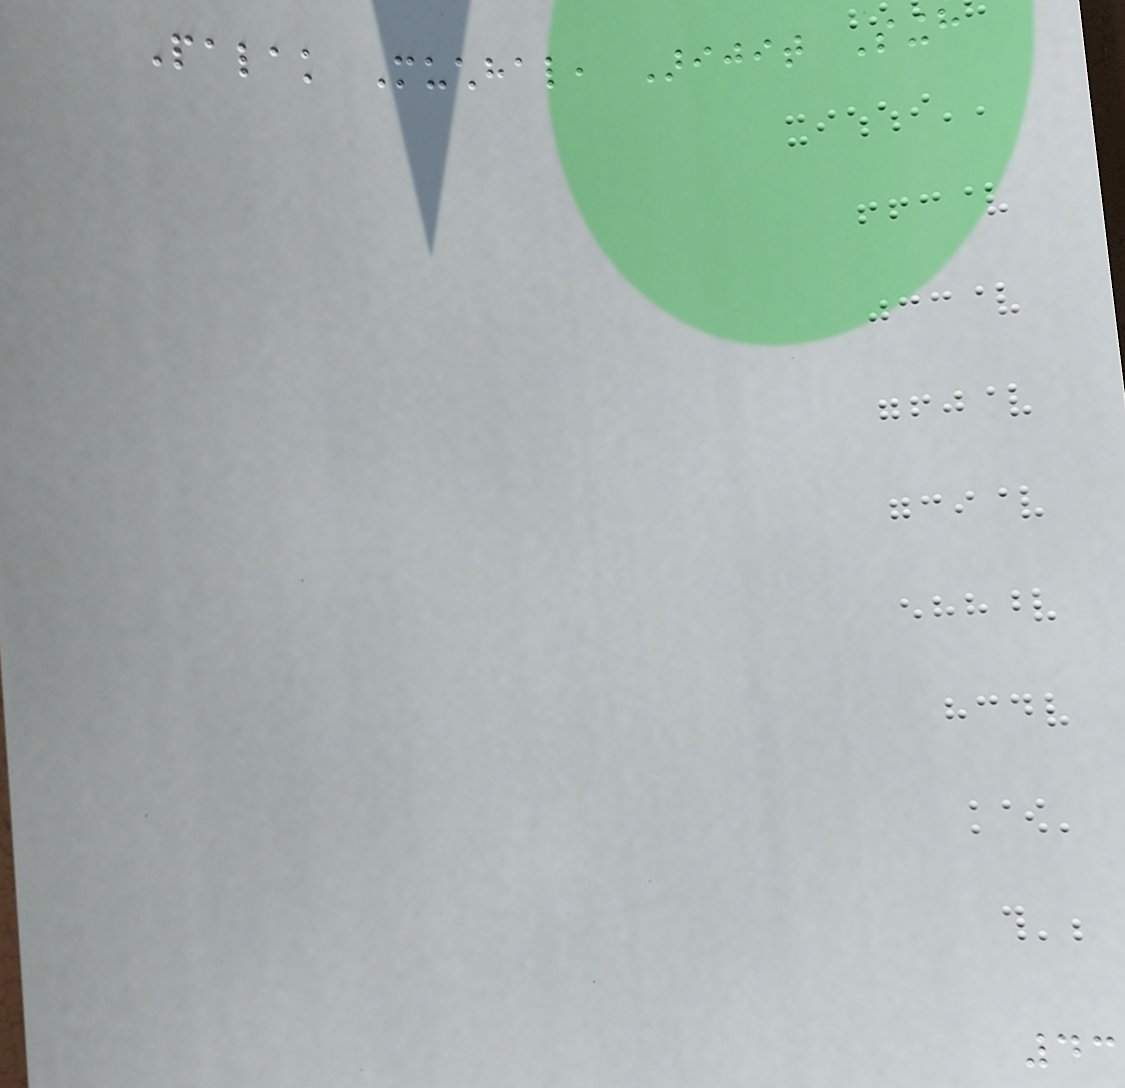Palak Muchhal, Arijit Singh
43
